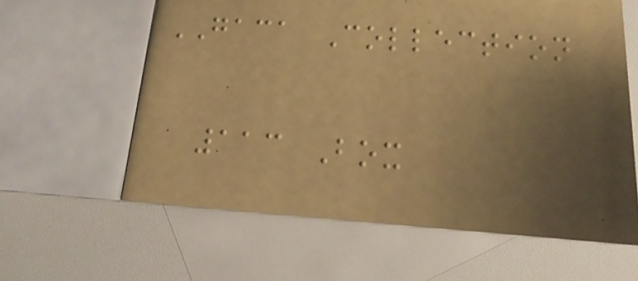GACA Collection
113 Box
